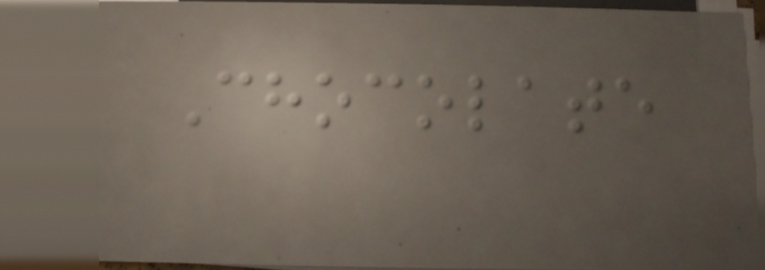Chocolate
